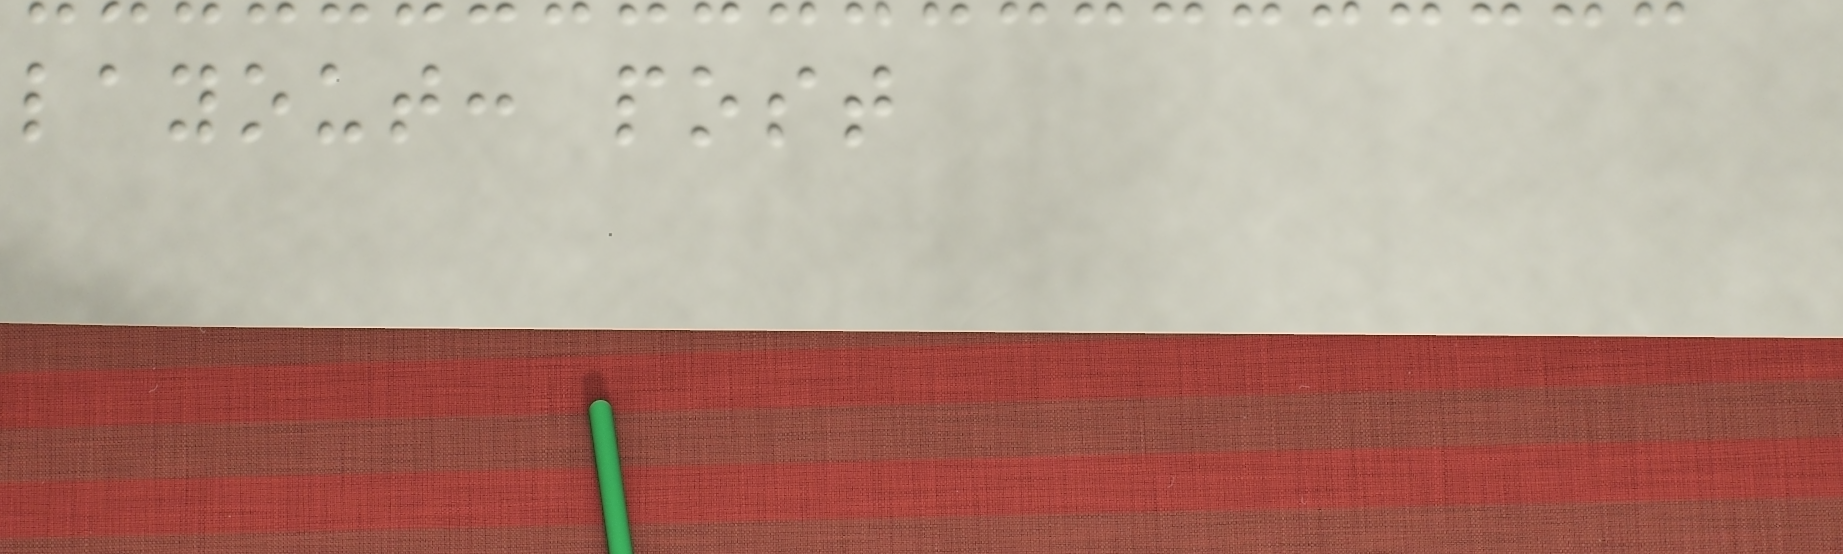layout: post
